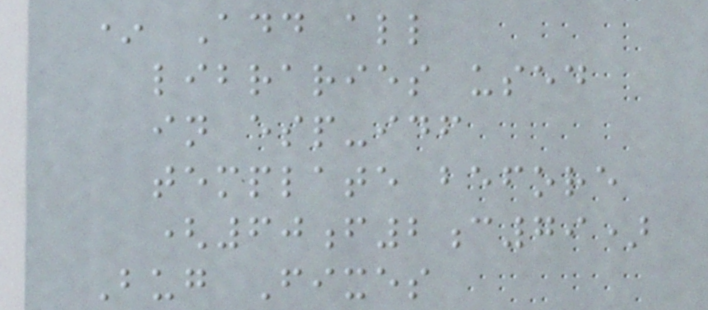* Add all
libraries used
in esp-idf
template before
(60f2c79)
Bug Fixes
